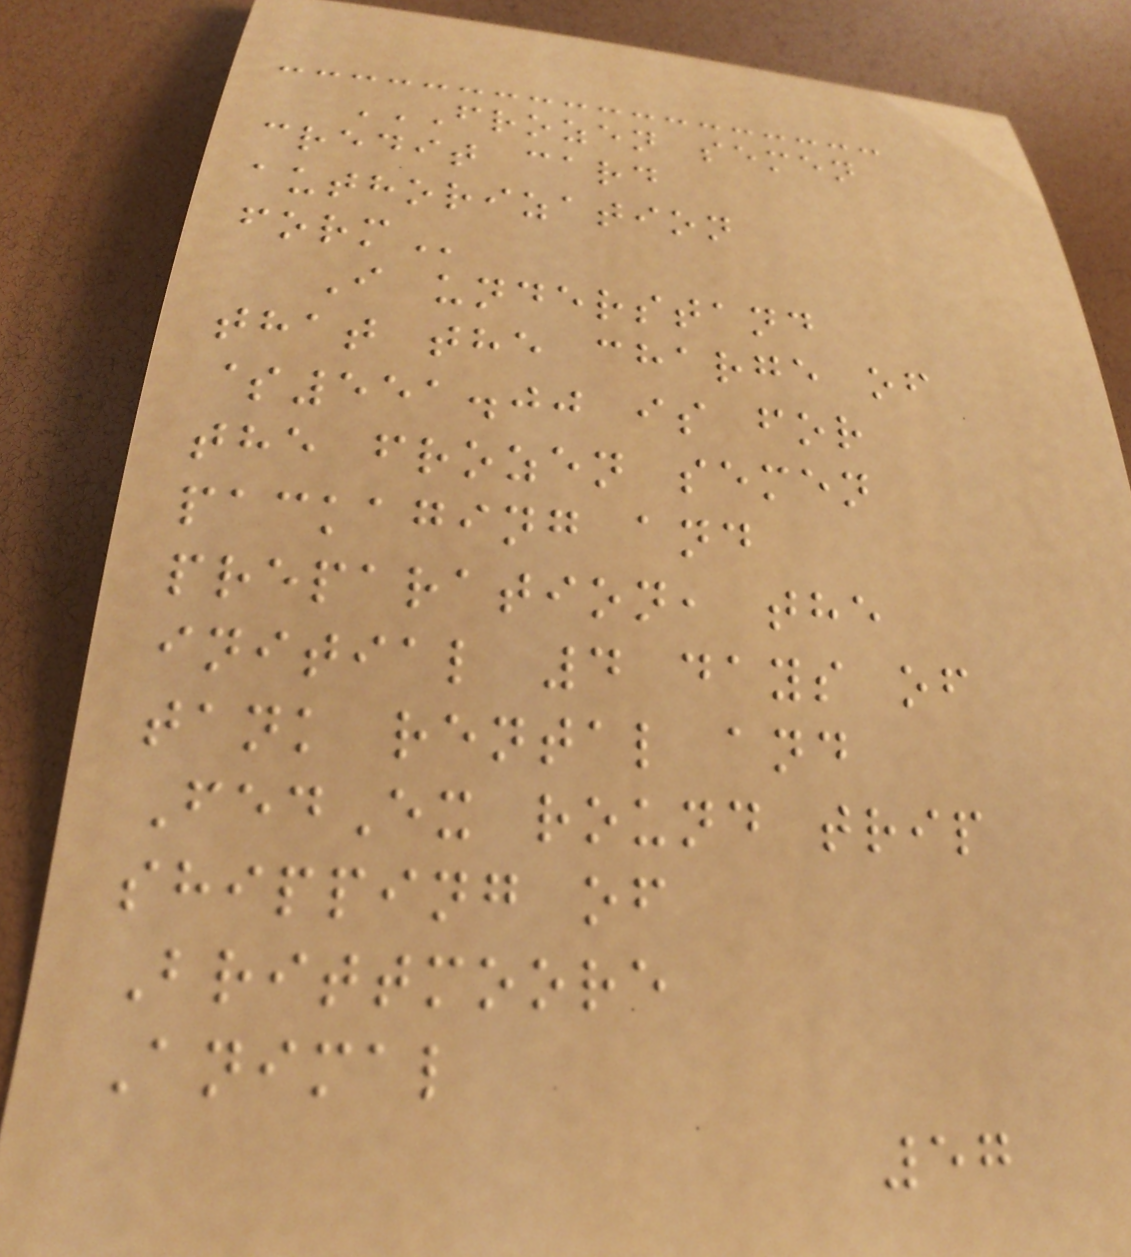FROZEN SEMEN
CREDIT CARD
AUTHORIZATION
FORM
I understand
that the charge of
$551.00 is for
the frozen semen
packaging and
preparation, the
initial 4 days of
tank rental and
FedEx round trip
shipping of
Brittmoore
Animal
57
